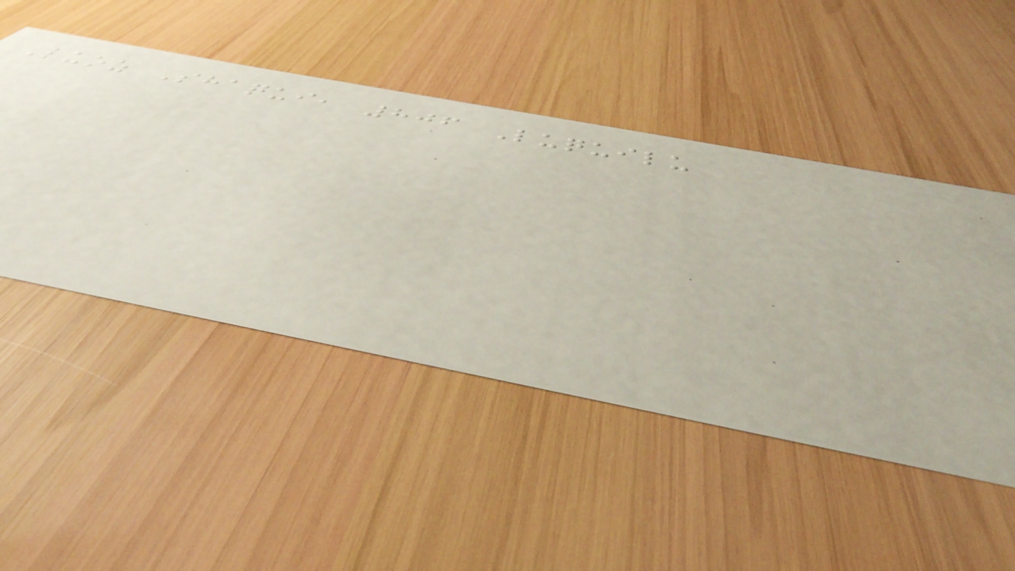Luoz Shaqui, 806 Luquilu
